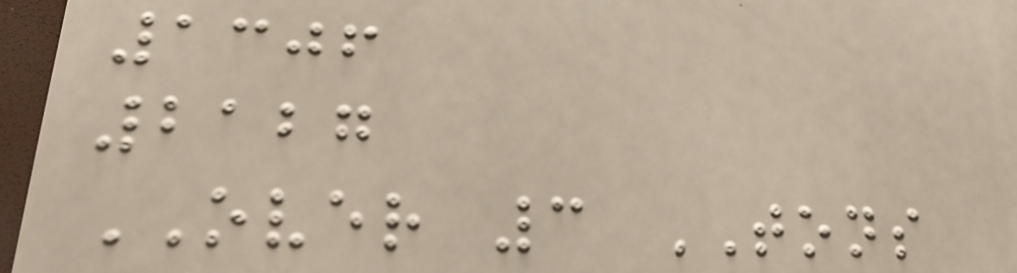1306
2127
OVER 3 TONS
